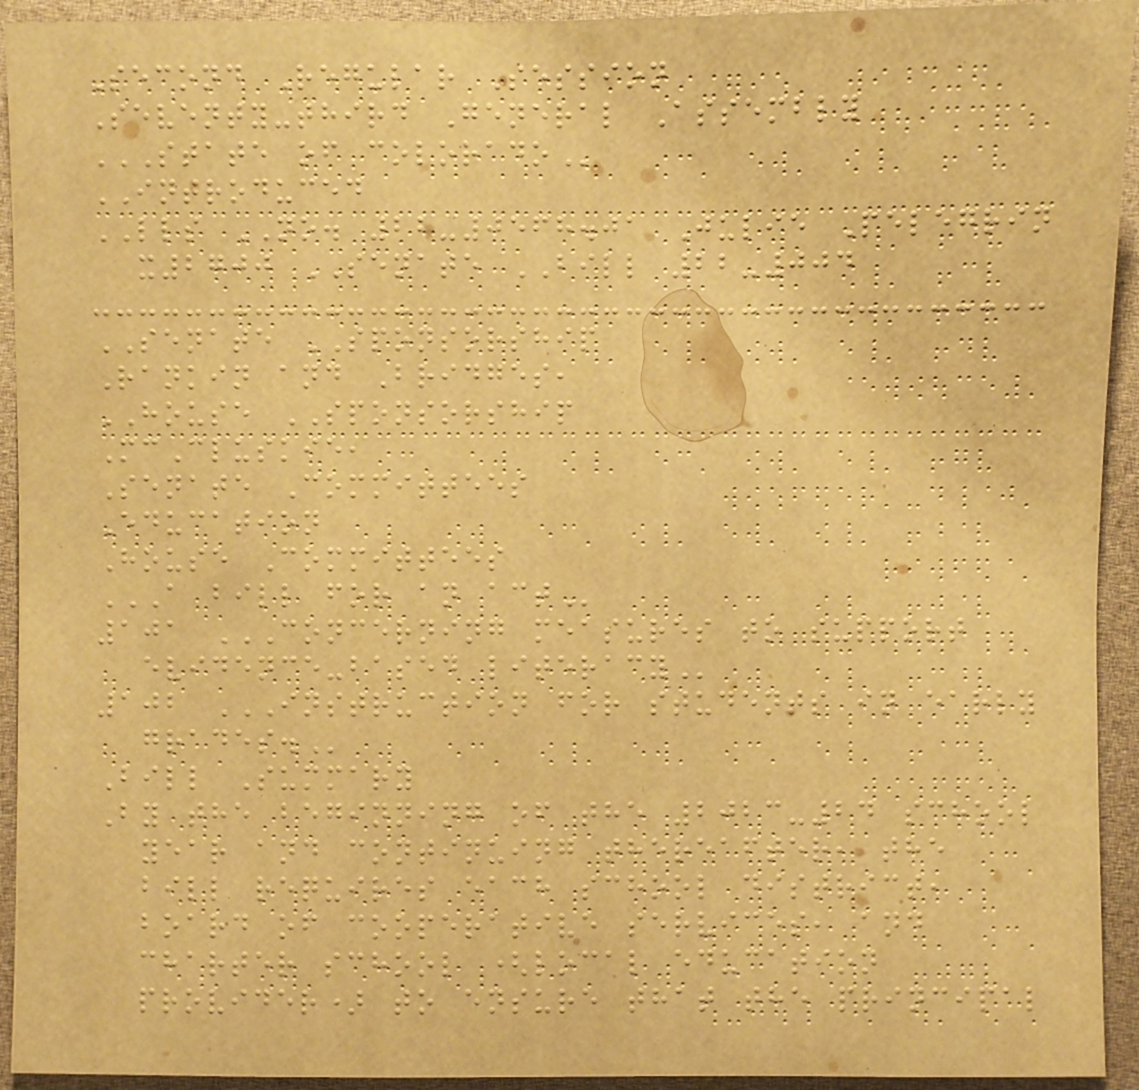Second Regular Session
Seventy-third General Assembly
STATE OF COLORADO
INTRODUCED
LLS NO. 22-0568.01 Julie Pelegrin
x2700 SENATE BILL 22-004
SENATE SPONSORSHIP
Rankin and Bridges,
HOUSE SPONSORSHIP
McCluskie,
Senate Committees
Education
House Committees
A BILL FOR AN ACT
101 CONCERNING MEASURES TO SUPPORT
EVIDENCE-BASED LITERACY
102 INSTRUCTION FOR STUDENTS IN EARLY
GRADES.
Bill Summary
By the beginning of the 2023-24 school
year and continuing thereafter, the
bill requires each school district,
board of cooperative services, and
charter school (local education
provider) to ensure that the principal
